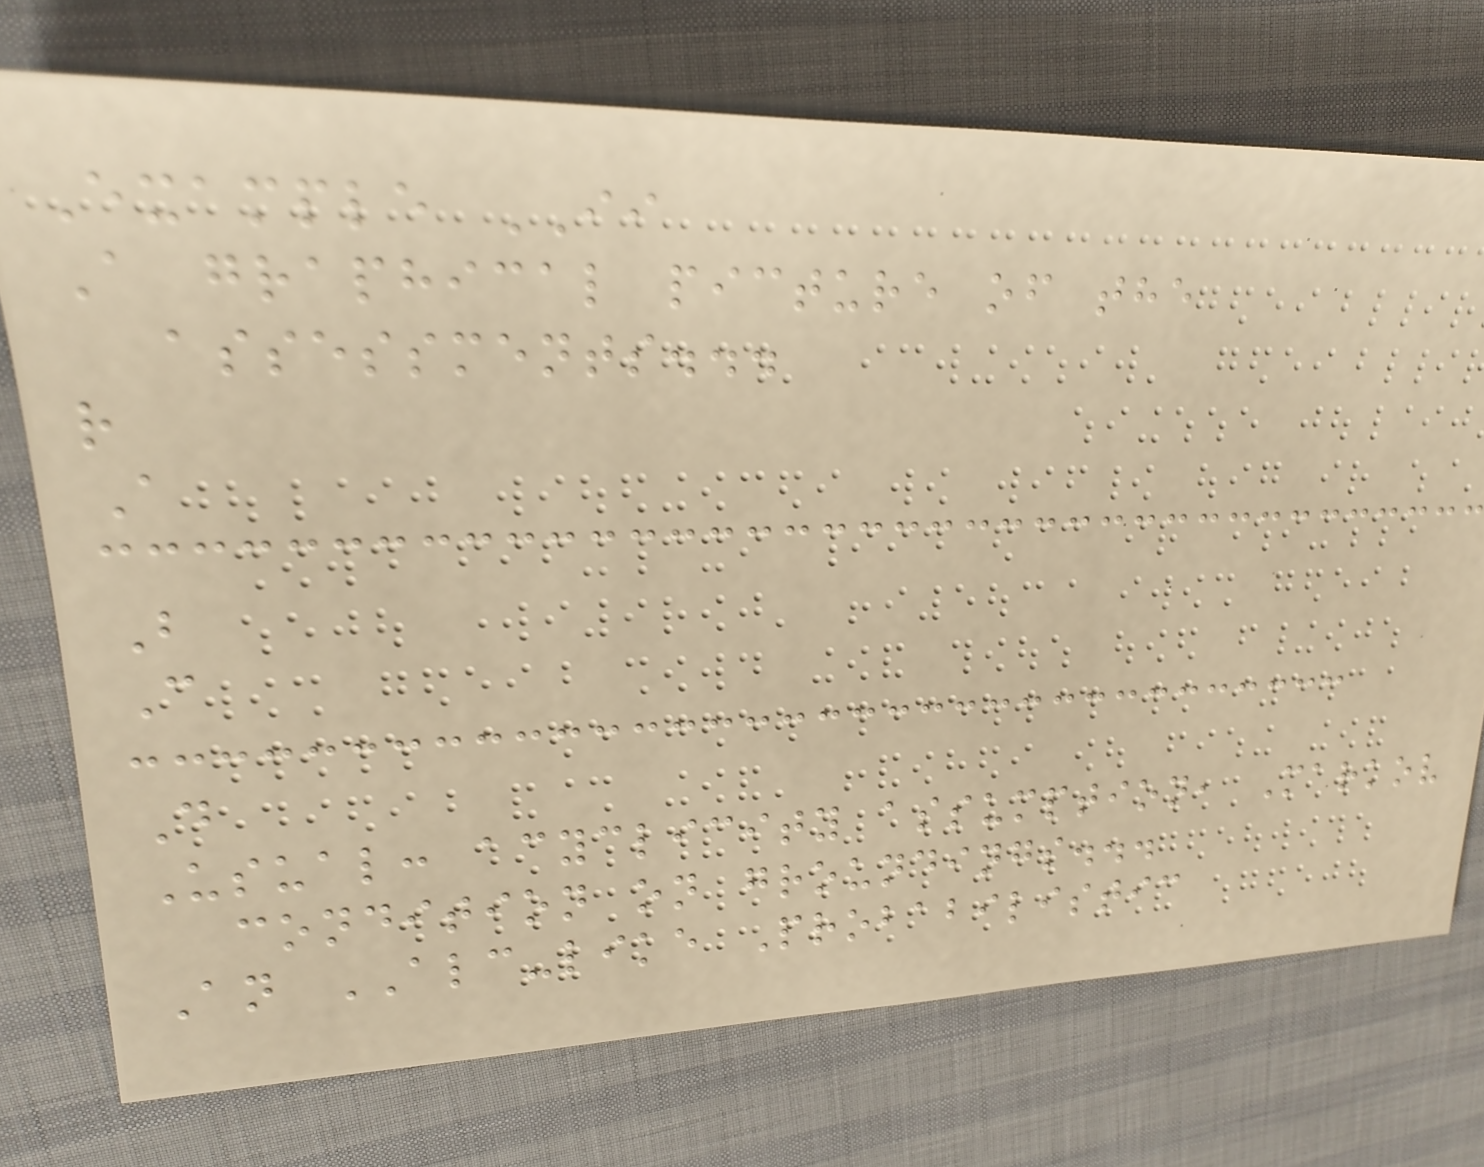Example II
A graphical picture of the
assessments...
r
A
B
C
D
Usual: acyclicity assumption, Markov
condition on groundings...
An ALC-like Probabilistic
